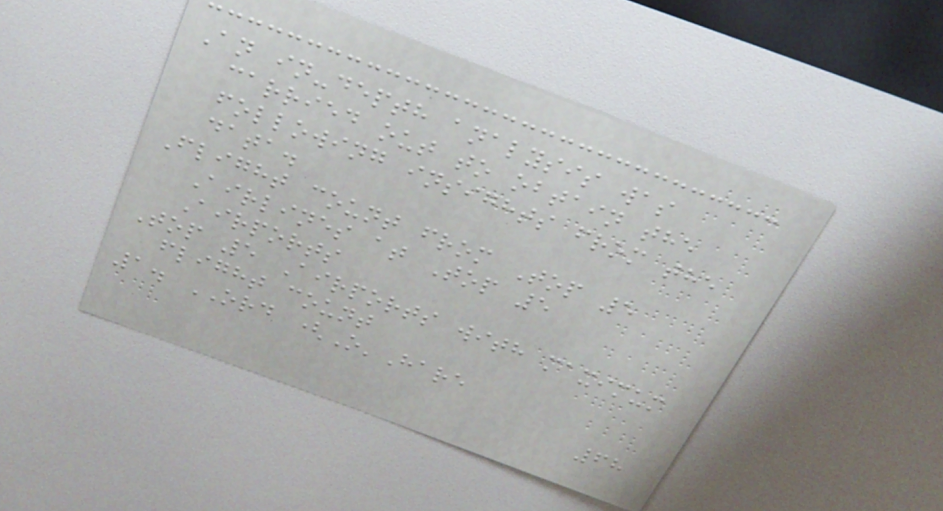An in-depth analysis was
carried out to obtain the
following insights from the
data.
Flight count from Top 5
Airlines at Top 5
Airports
Top 5 Airports with maximum
flight count
1. ORD (O'Hare
68
